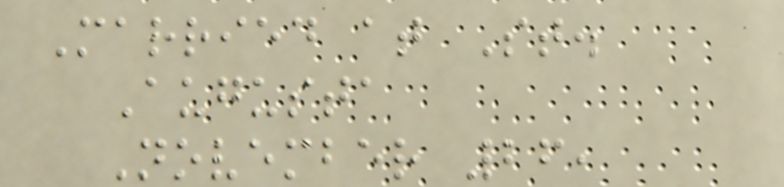Married at St.
Augusta
November 26,
